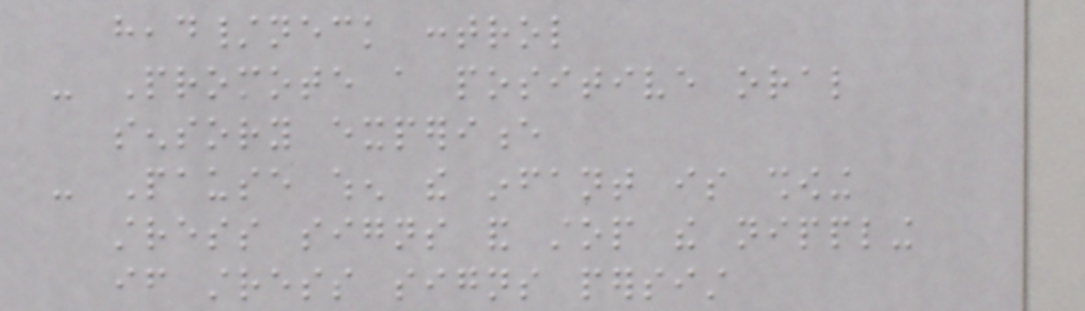head/neck control
- Promote a positive oral
sensory experience
- Pause when the infant is showing
stress signs and stop the nippling
if stress signs persist
